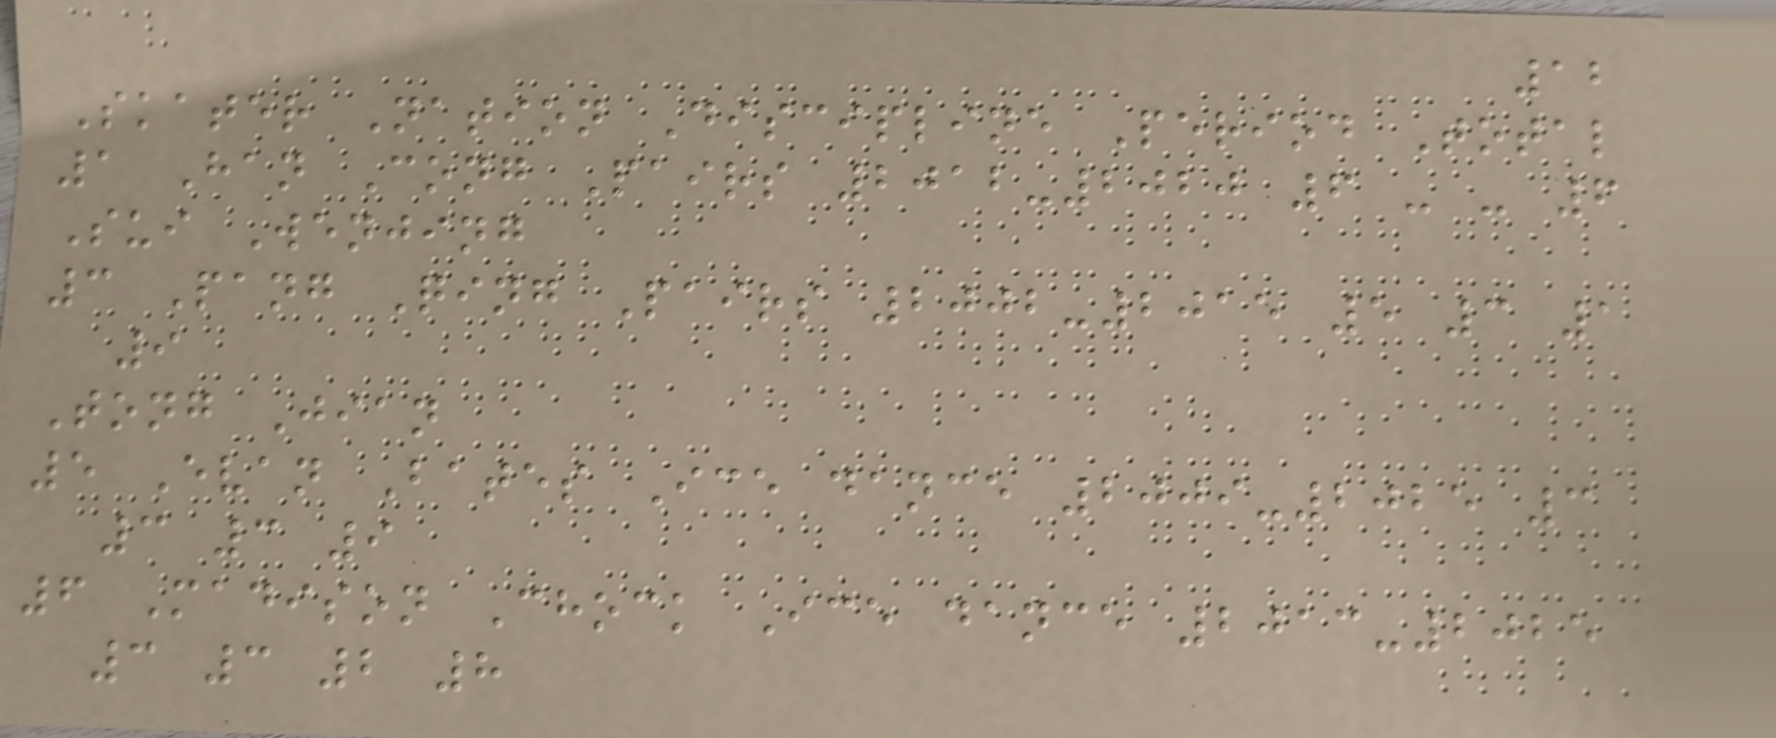12
Skater Nation Discipline Period Total
1 Han Cong Pairs 2012-2020 6 - - 6
Sui Wenjing
3 Pang Qing Pairs 2002-2015 5 3 1
9
Tong Jian
5 Evan Bates Ice dance 2009-2025 3
3 3 9
6 Madison Chock Ice dance 2013-2025
3 3 2 8
